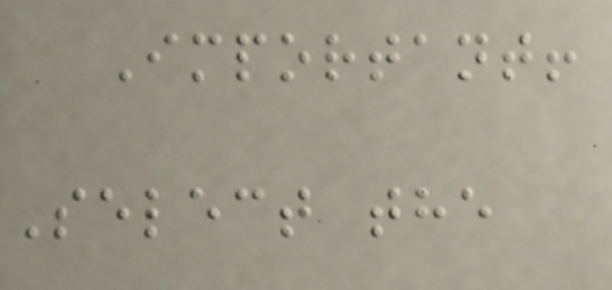Important!
Select the
